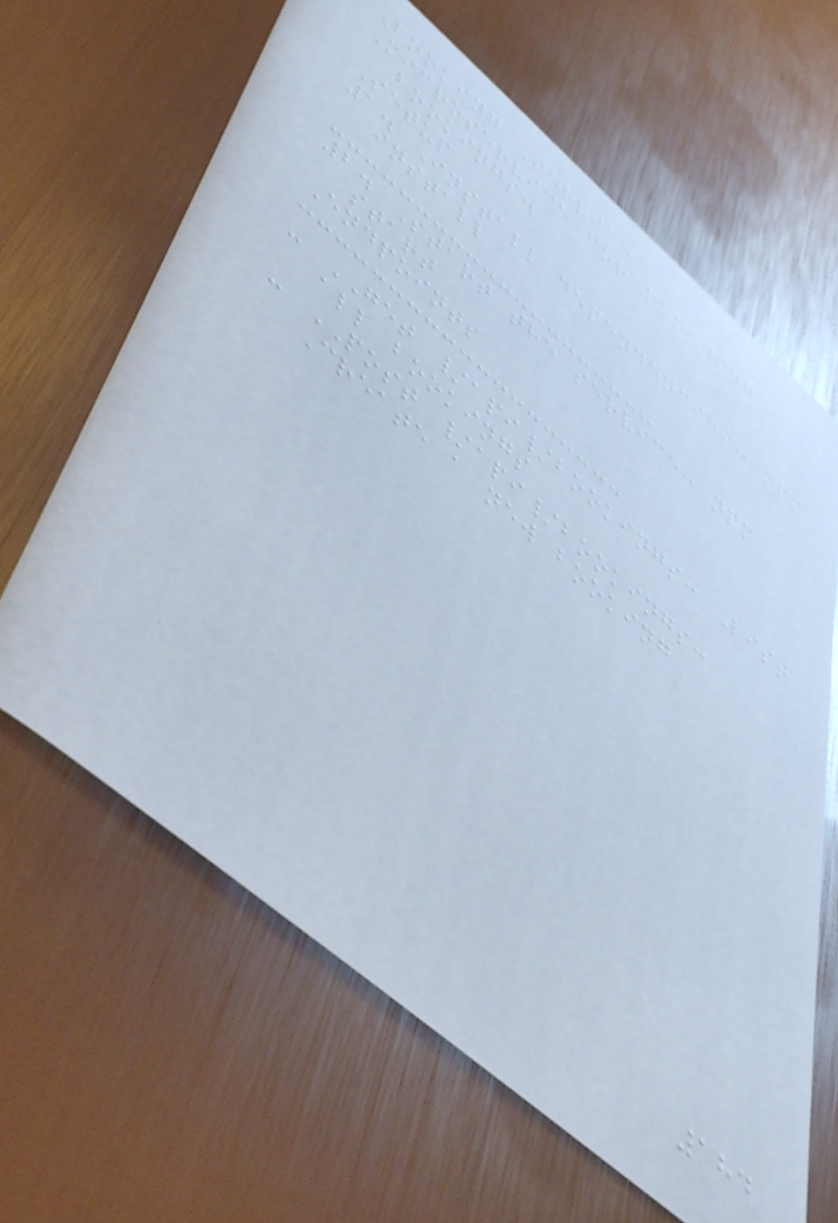Booking Service
Microservice for managing
bookings.
Setup
1. Install dependencies: npm
install
2. Start the service: npm
start
Endpoints
- GET /api/bookings: List
all bookings
- POST /api/bookings:
Create a new booking
184
